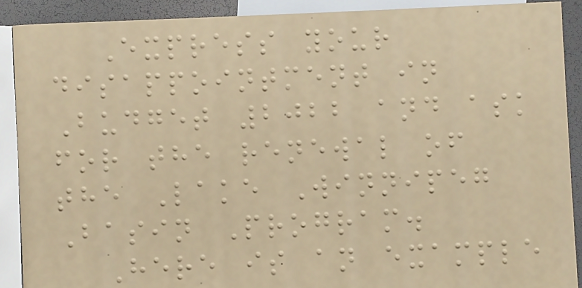Express your
disappointment in
Budget 2022 and ask
for the renewal of
the Lake Winnipeg
Basin Program.
Here is an example
